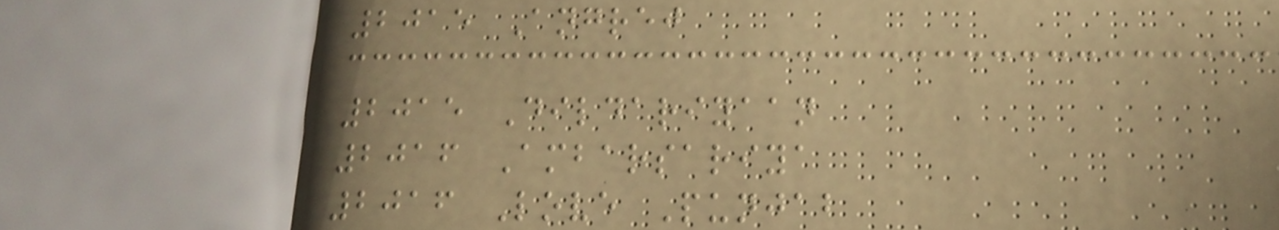2015 Angrej
2015 Dildariyaan
2016 Ambarsariya
2016 Love Punjab
